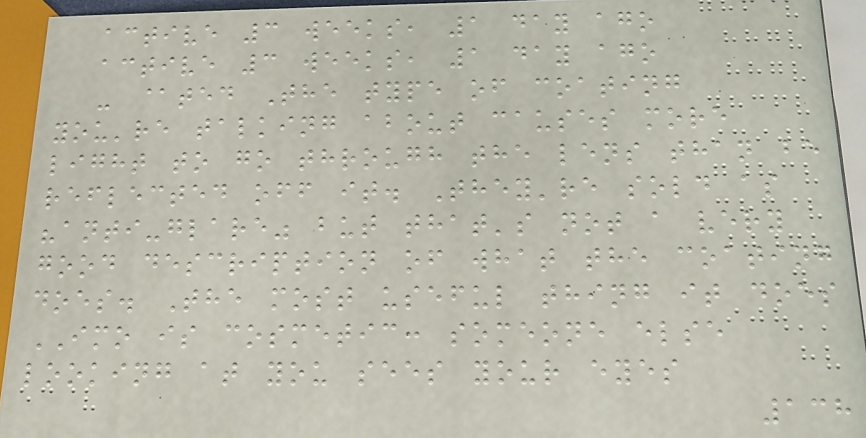active 3 weeks, 1 day ago
active 3 weeks, 1 day ago
- @ted The type of coating
you're talking about causes more
light to go through the lens than be
reflected off it. They're sold as
"anti-glare" but that's not a very
good description of what the coating
does. The most useful thing it does
IMO is cosmetic: someone else
looking at you sees your eyes
138
